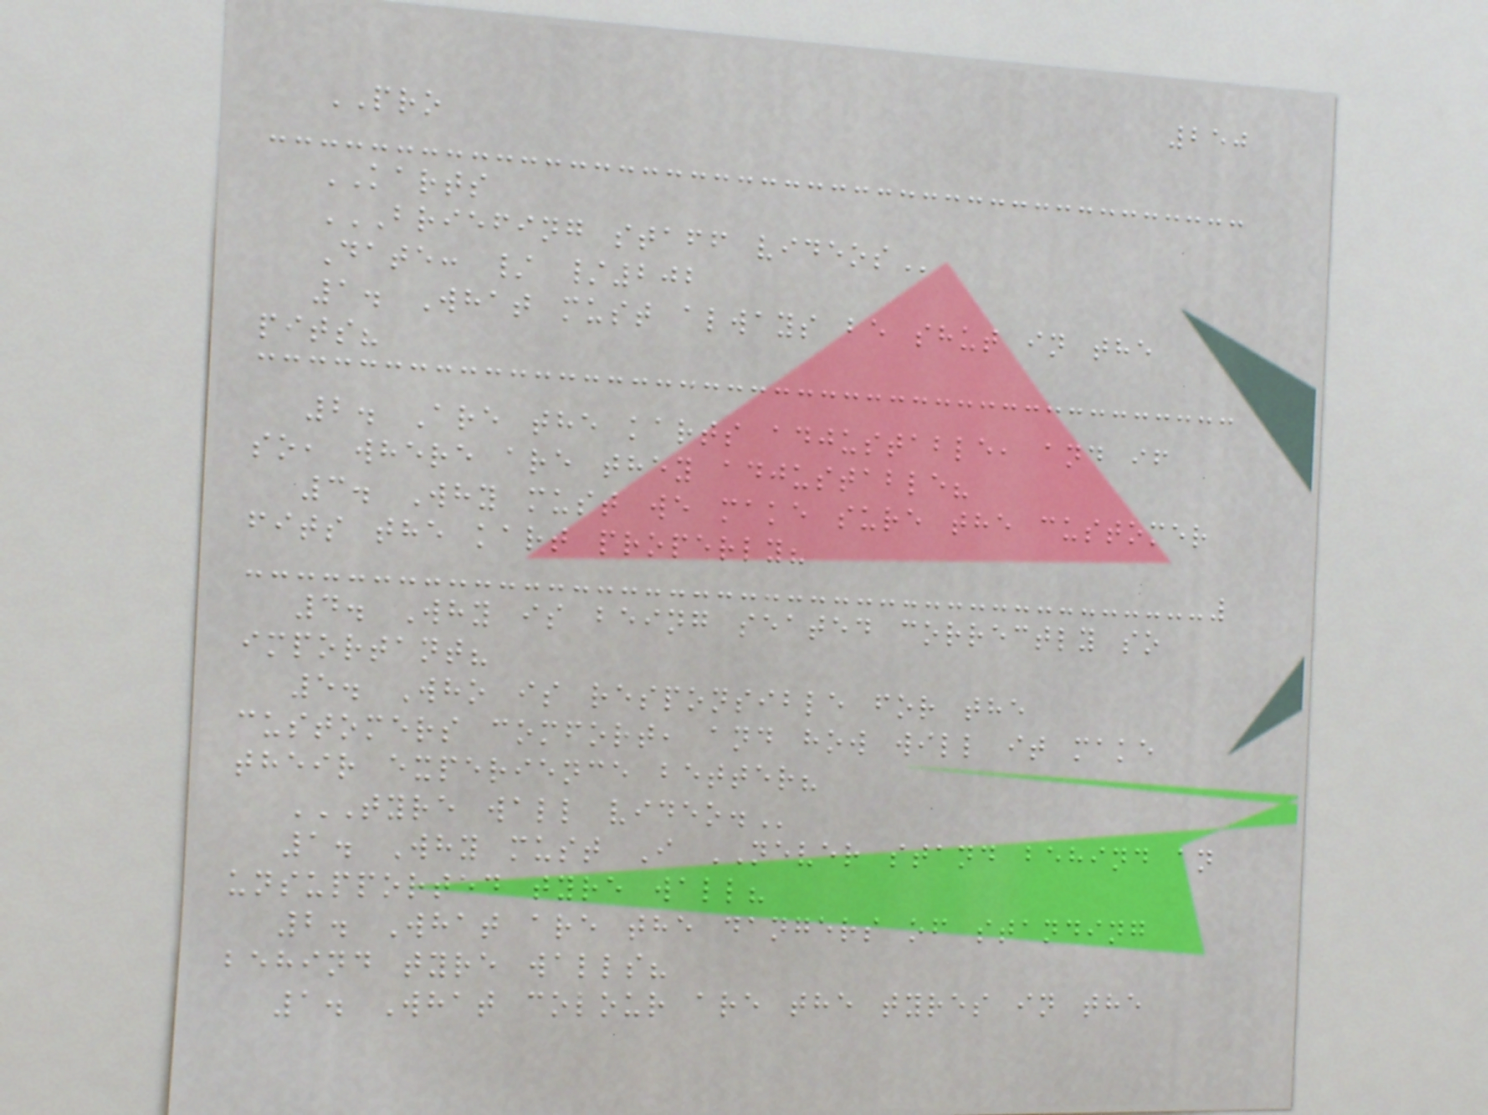250
PRO
KARTS
BRIEFING STAFF VIDEOS
Date: / /202
1. What must always be shut in the
pits?
2. Are the karts adjustable, and if
so, where are they adjustable?
3. Why must we make sure the customer
fits the kart properly?
4. Why is being seated correctly so
important?
5. Who is responsible for the
customers comfort, and how will it make
their experience better?
TYRE WALL VIDEO.
1. Why must I NEVER stand behind an
unsupported tyre wall?
2. What are the dangers of standing
behind tyre walls?
1. What colour are the tyres in the
